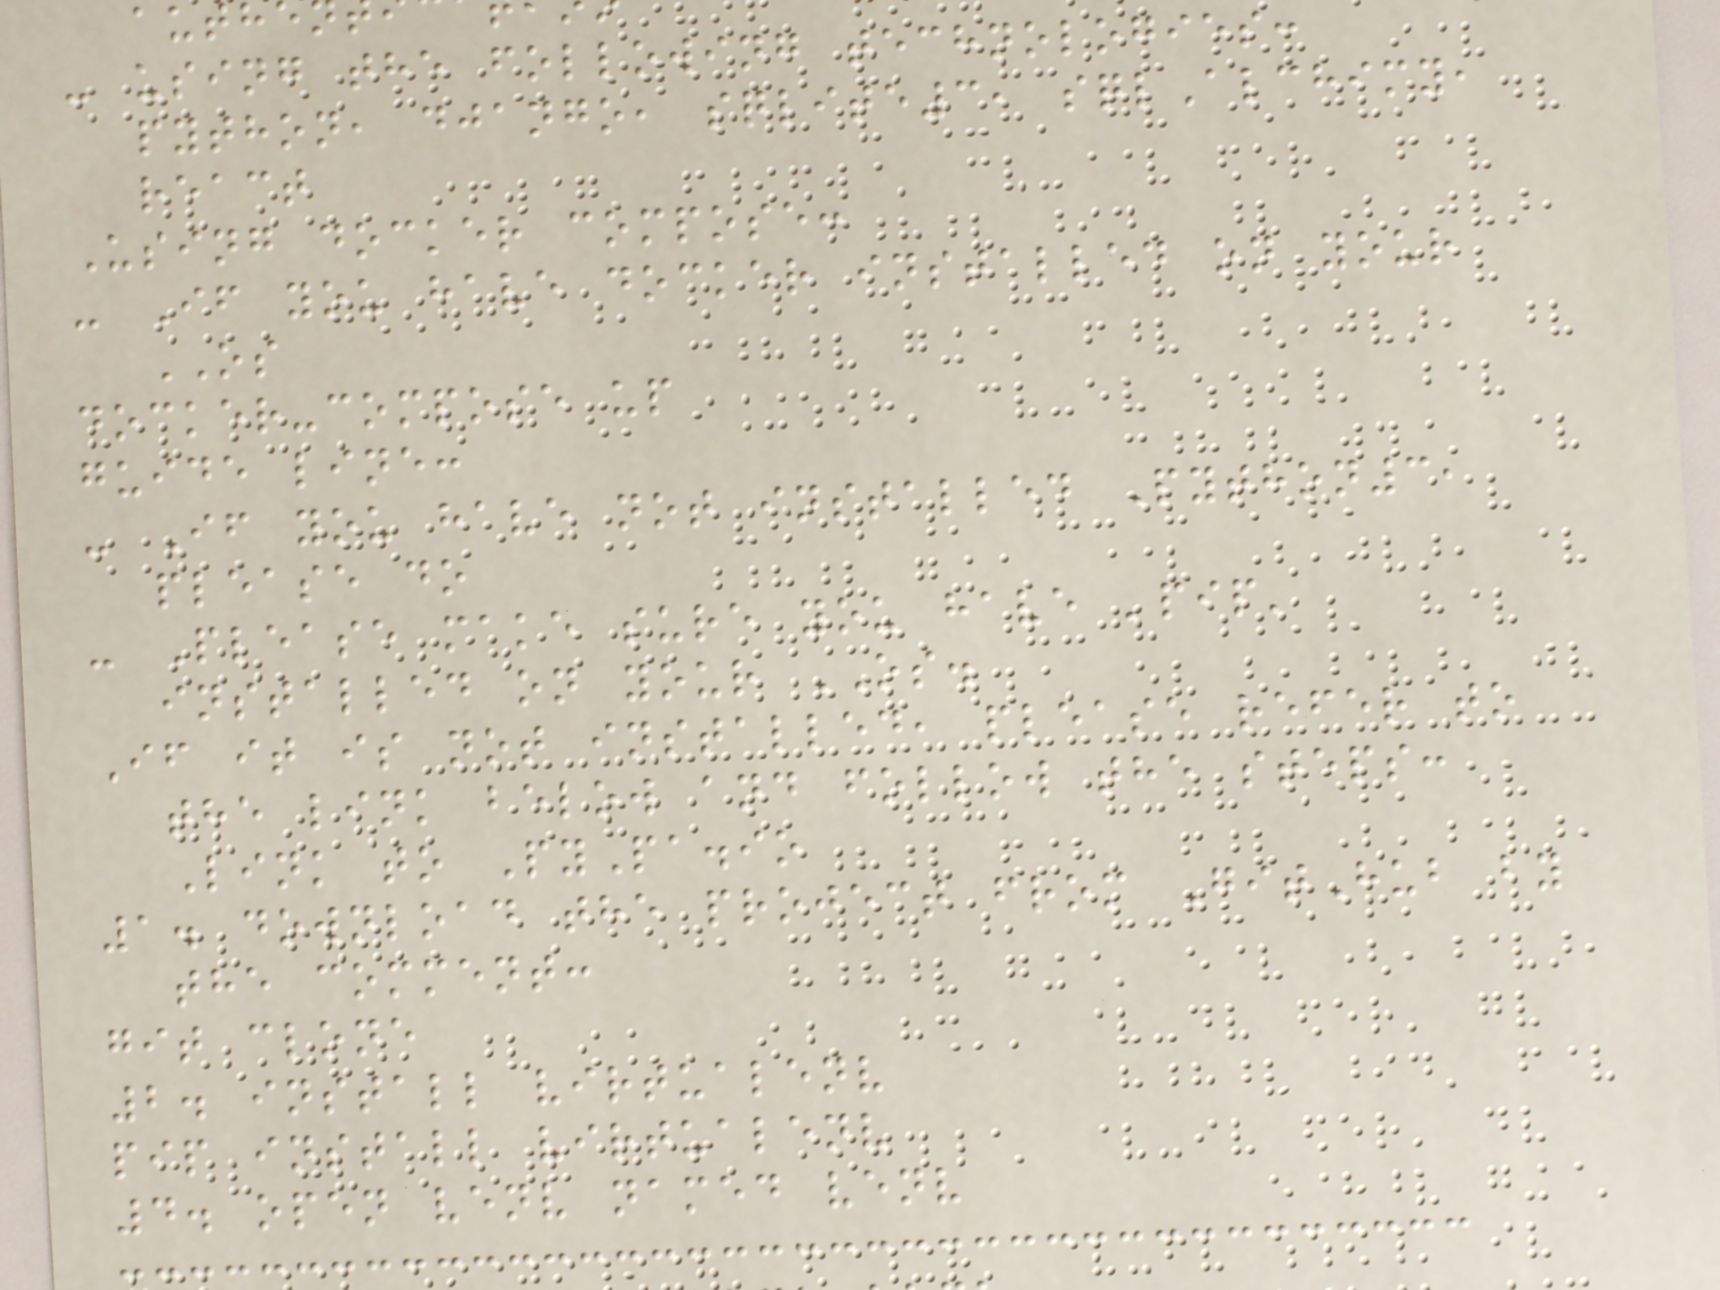auth
- using the following technologies:
python, django, sqlite3, sqlAlchimy,
react
Using docker compose:
- If you have docker installed on your
OS
docker-compose up
guide line:
- If you have not installed Python3,
please do
- Please make sure you have 'pip'
installed on your OS.
If it is not installed, please refer to
the link below and follow the steps:
Link to PyPa.io
1. download the project from GitHub by
the comment:
git clone
2. install virtualenv
pip install virtualenv
4. open venv named venv
